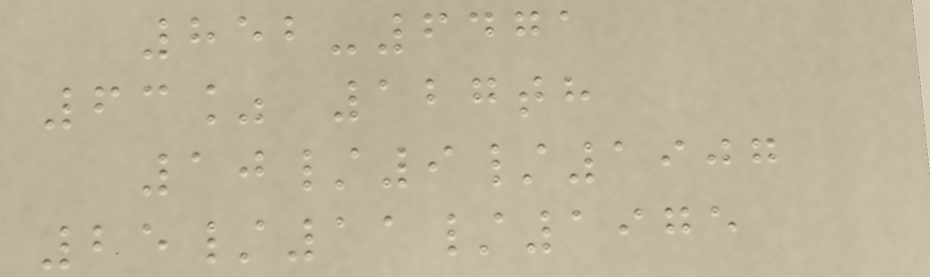852-6471
63% 127th
10/9/1907
25/11/1975
